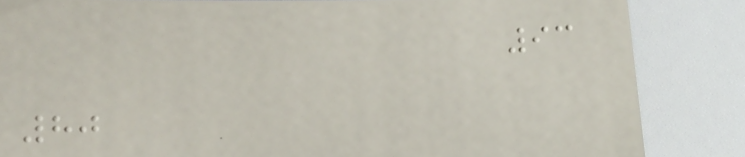93
80
